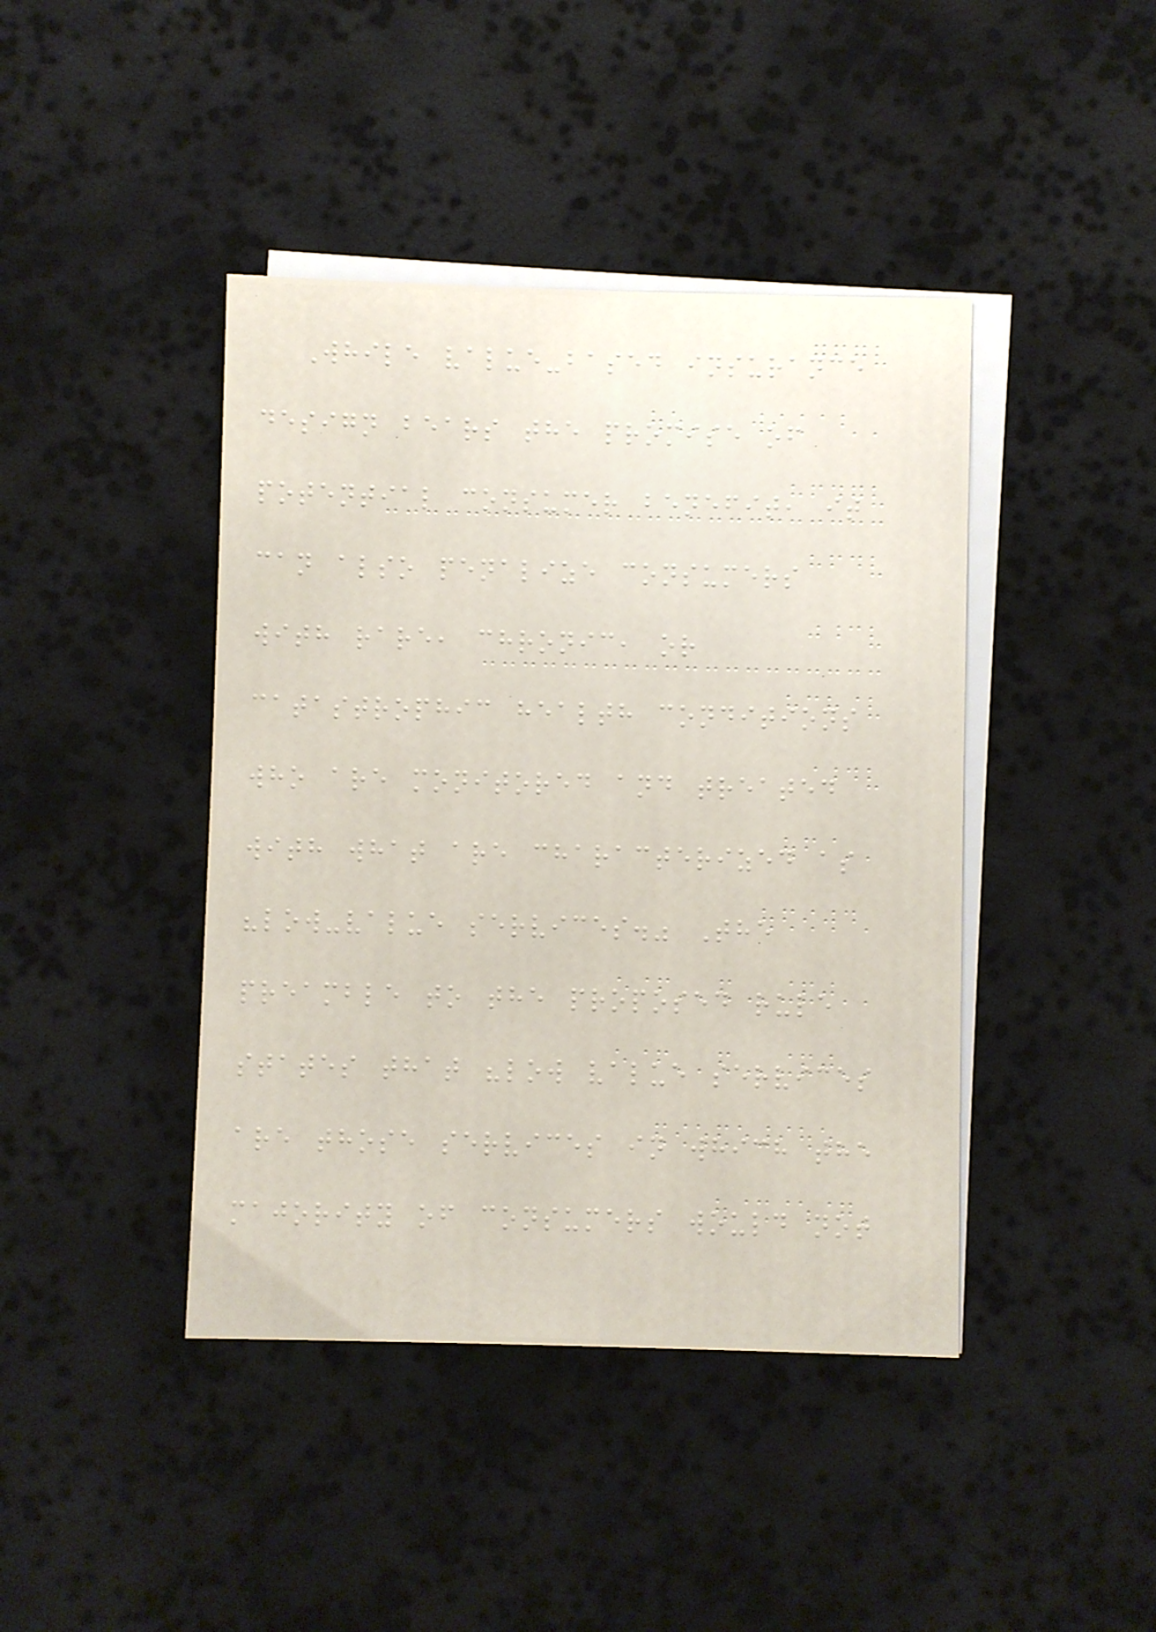While value-based insurance
design bears the promise of
potential consumer benefit, it
can also penalize consumers
with rare, chronic, or
catastrophic health conditions
who are monitored and treated
with what are characterized as
"low-value services." The
preamble to the proposed rule
states that "low value services
are those services in which the
majority of consumers would not
